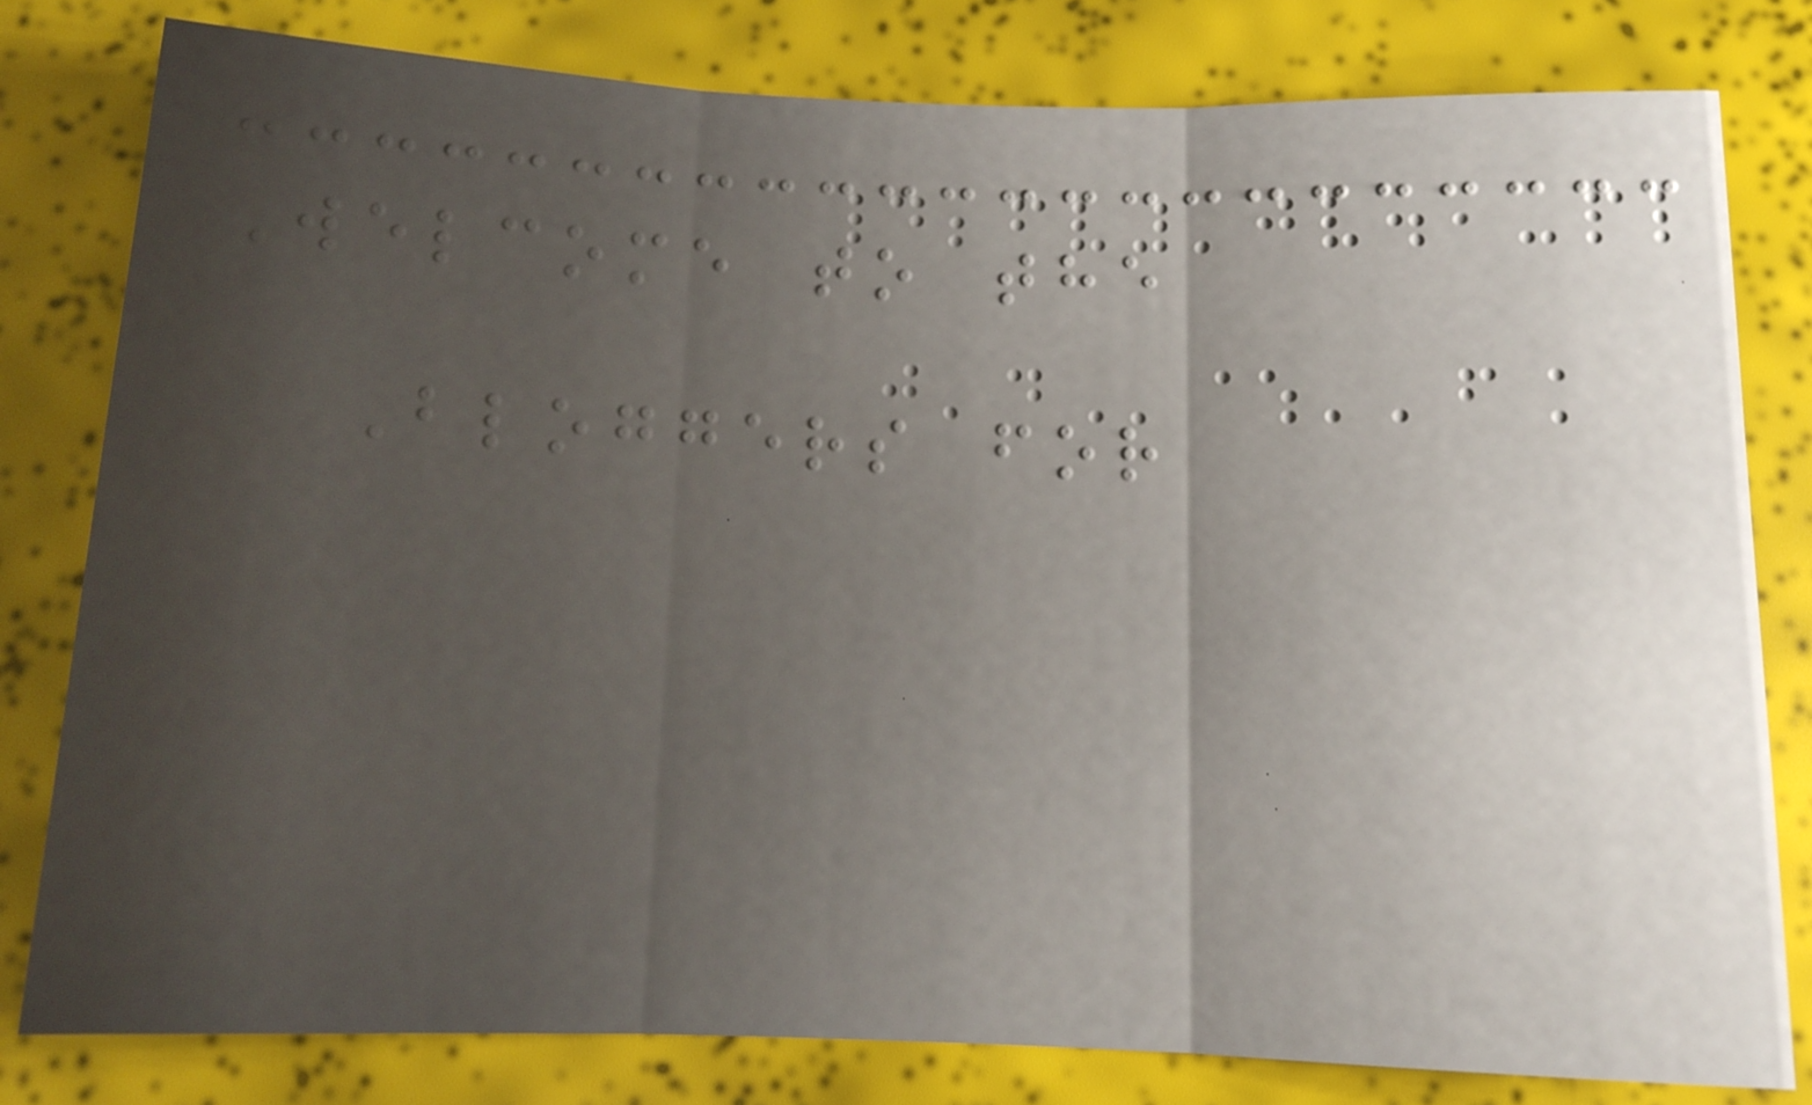Welcome to the
Bloggers for
